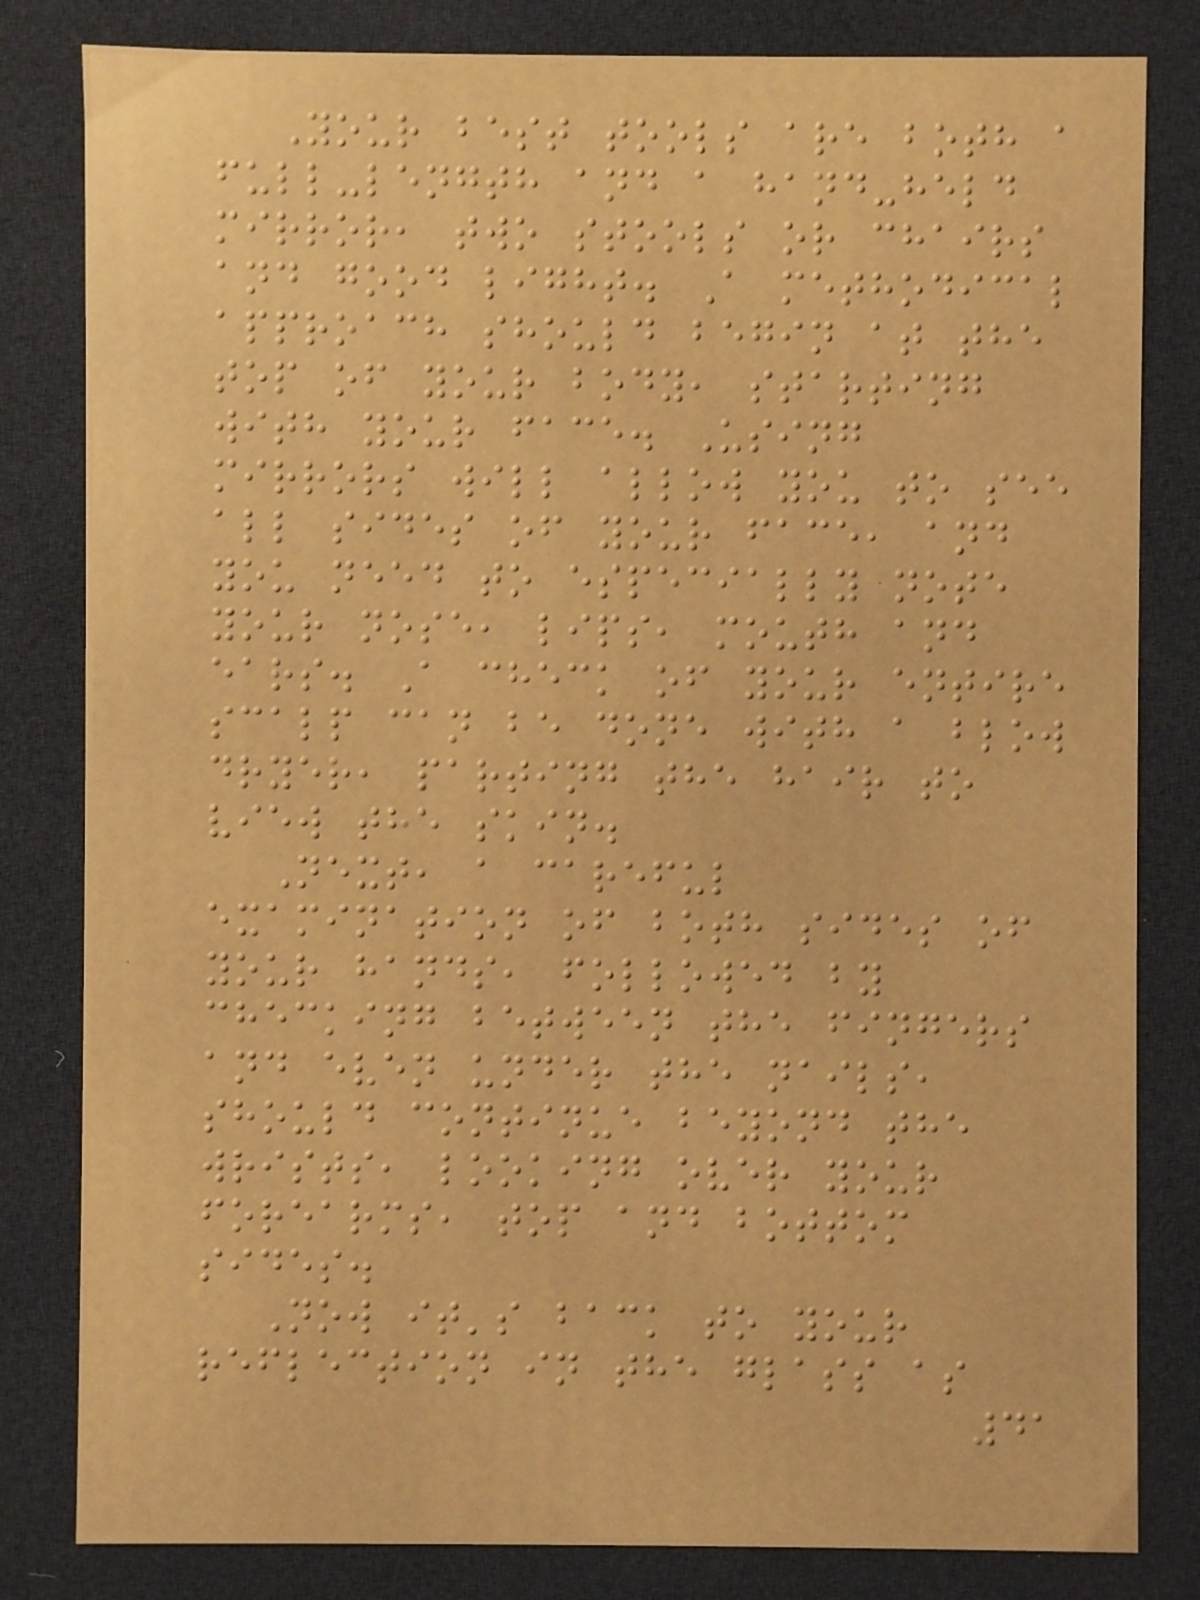Your best tools are both a
full-length and a hand-held
mirror, two stools or chairs
and good light. A methodical
approach should begin at the
top of your body, starting
with your face. Using
mirrors will allow you to see
all sides of your face, and
you need to especially note
your nose, lips, mouth and
ears. A check of your entire
scalp can be done with a blow
dryer, parting the hair to
view the skin.
Next, a careful
examination of both sides of
your hands, followed by
checking between the fingers
and even under the nails,
should continue beyond the
wrists, looking over your
forearms, top and bottom
sides.
Now it's back to your
reflection in the glass as
41
